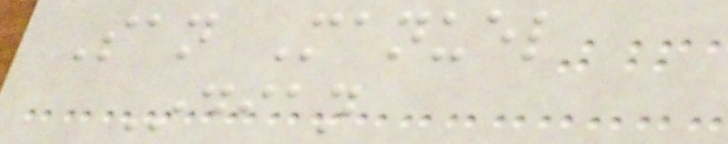San Manuel
Indian
